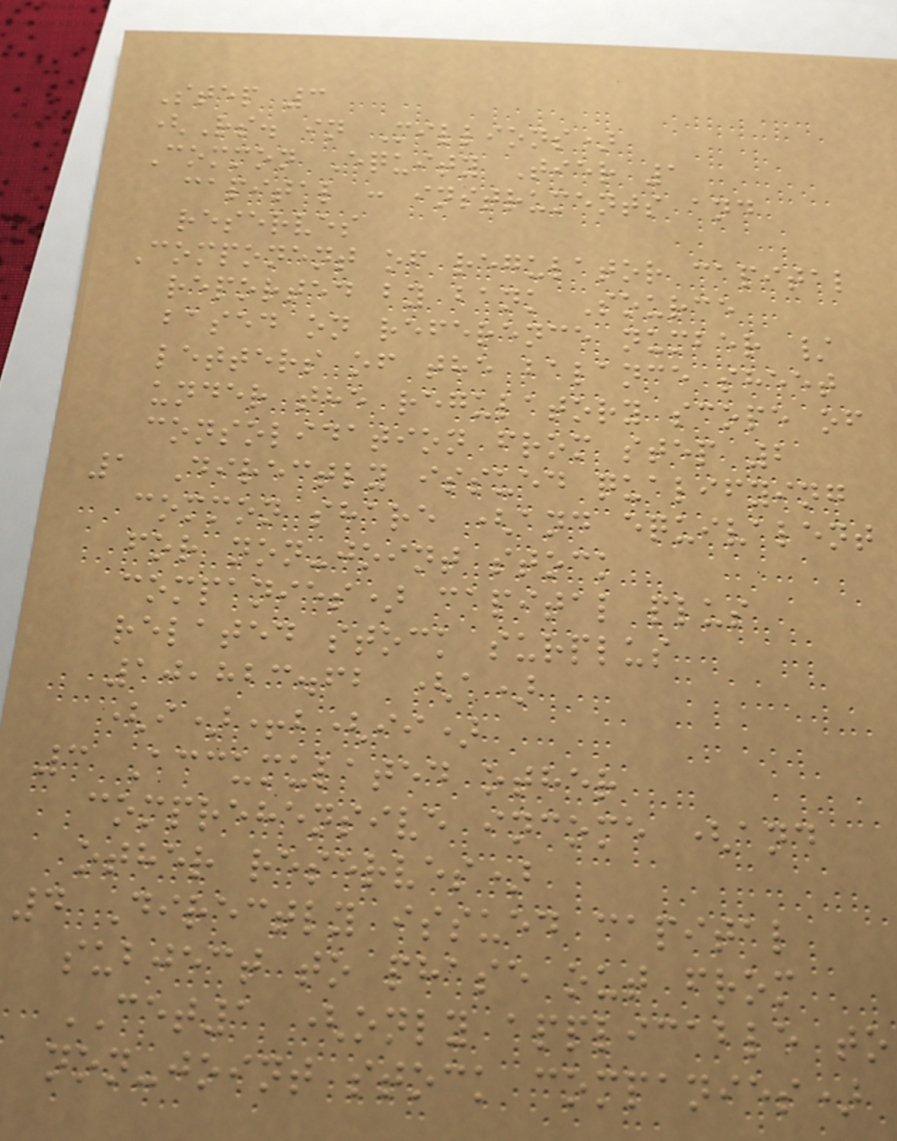Step 3
(Rs. in Millions)
Common Equity Tier 1
capital : instruments and
reserves
Component of regulator capital
reported by bank Source
based on reference number /
letters of the balance sheet
under the regulatory scope of
consolidation from step 2
1 Directly issued qualifying
common share (and equivalent
for non-joint stock
companies) capital plus
related stock surplus
10,823.62 (a)
(i)+b(ii)
3 Accumulated other
comprehensive income (and
other reserves)
4 Directly issued capital
subject to phase out from
CET1 (only applicable to
non-joint stock companies)
